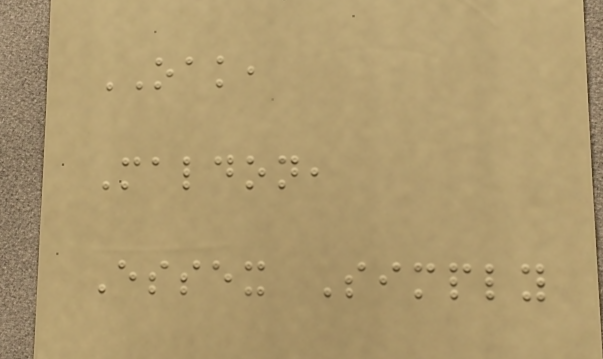OAK,
Maldon,
Essex Simply
